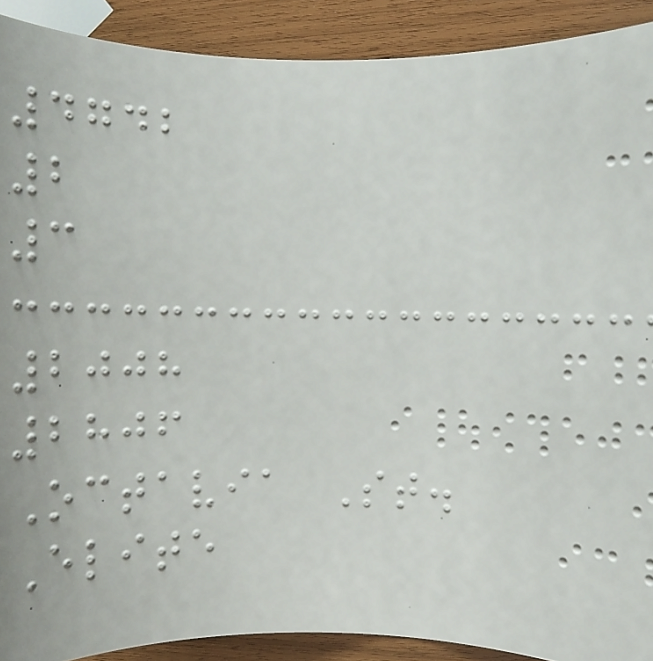4742
2
3
2008
2806
Octavia St.
Elite
